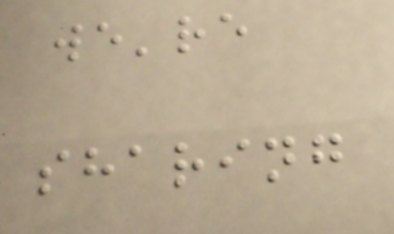we're
sharing
